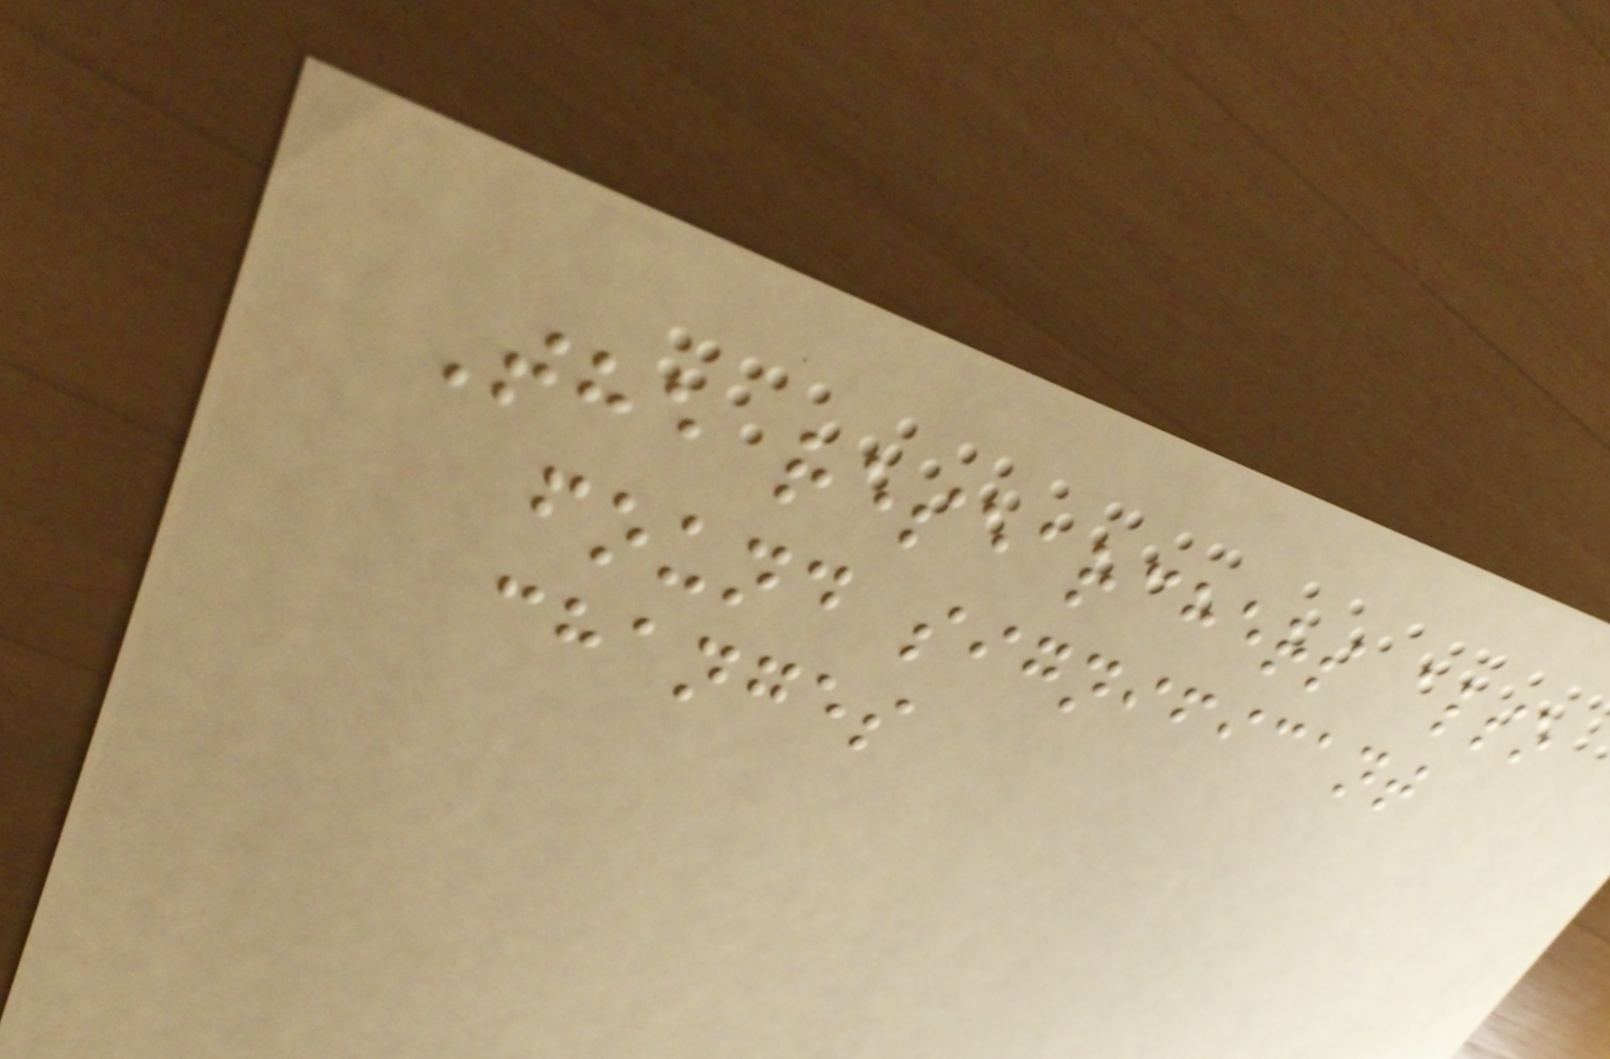The researchers also
found significant
changes
